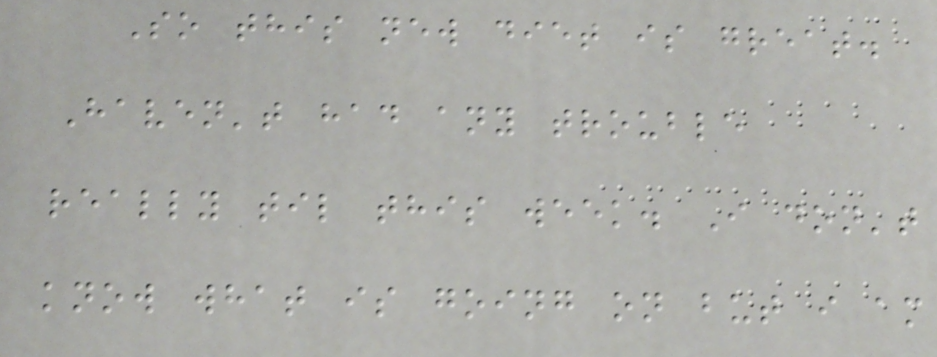So this new diet is great.
Haven't had any trouble
really til this week. I don't
know what is going on but i am
